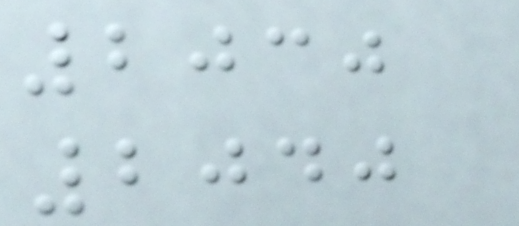2030
2040
